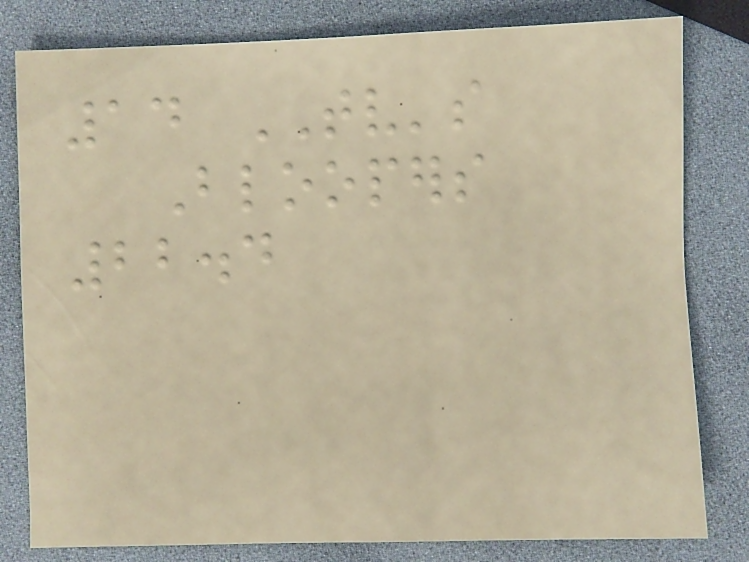14 TV's
Bloopers
22.4
